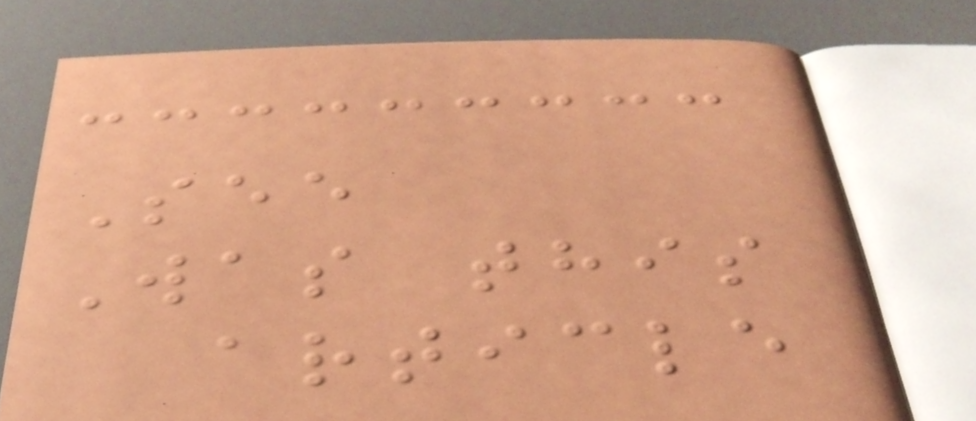See
Was this
article
